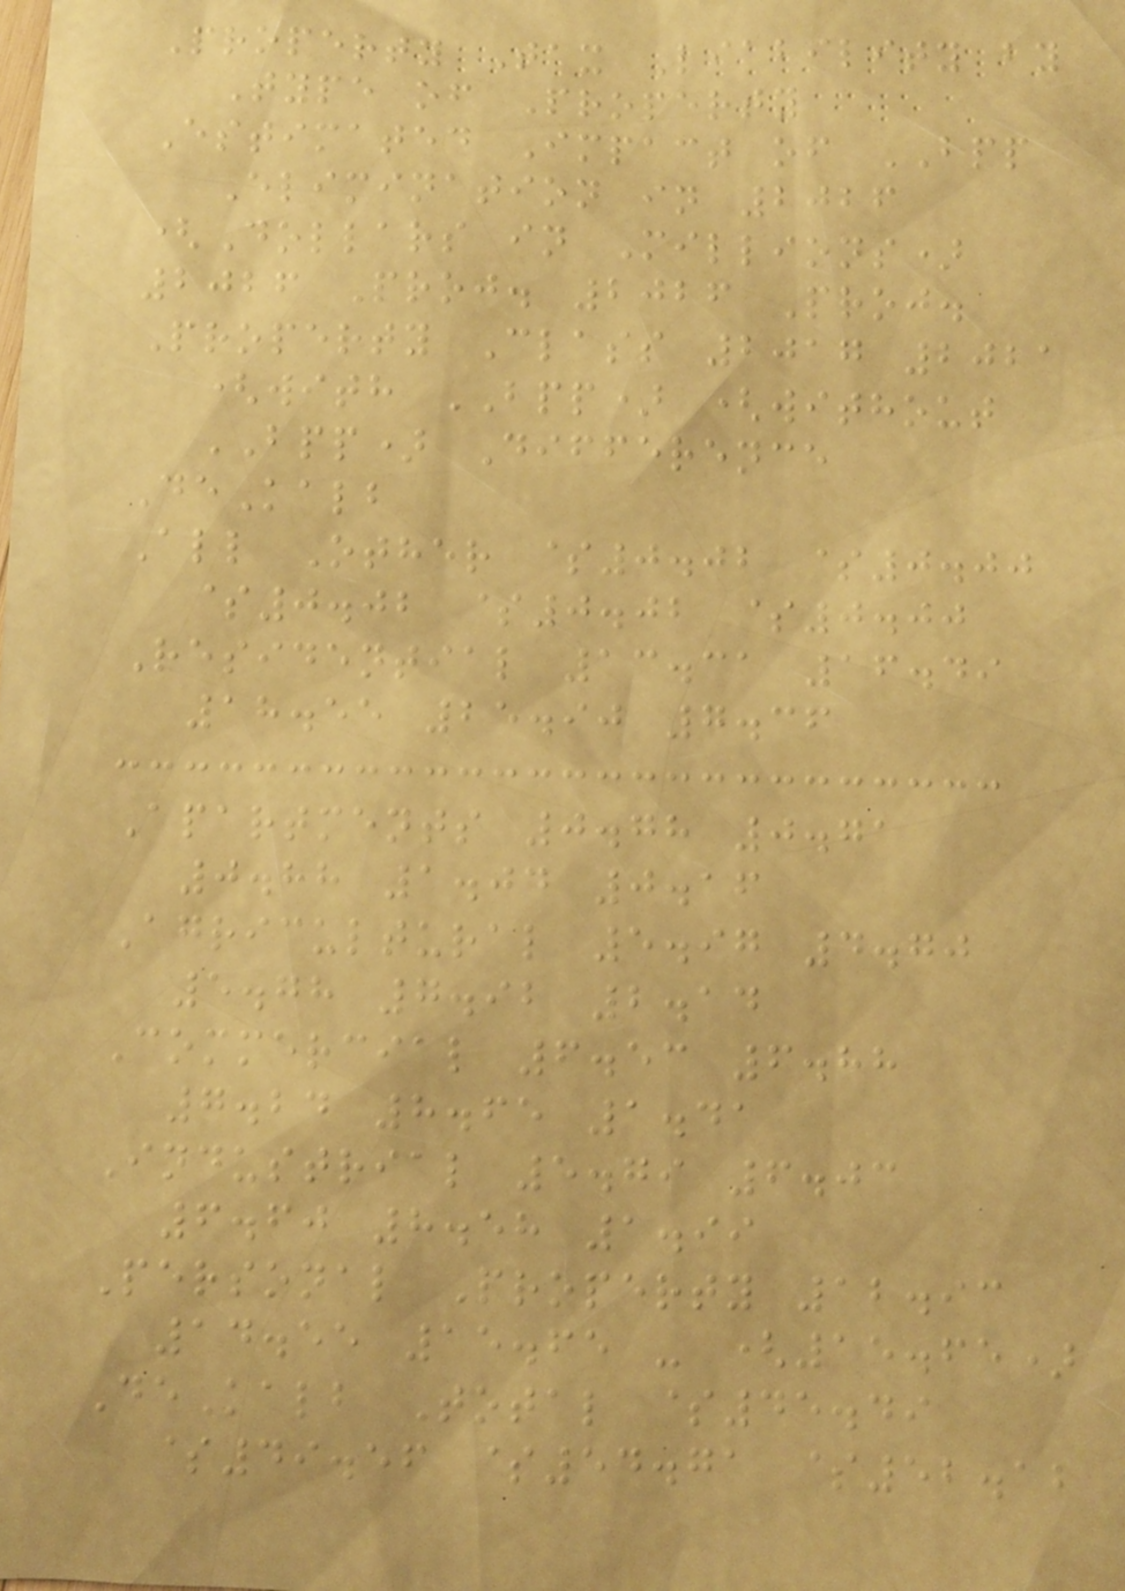Property Tax Liability by
Type of Property
Estimated Impact of BPP
Elimination in 2026
(Dollars in Millions)
2026 Proj. 2026 Proj.
Property Class 2017 2021
(with BPP) (without
BPP) Difference
DeKalb
All Other $0.02 $0.00
$0.02 $0.02 $0.00
Residential 13.31 16.49
18.55 25.90 7.36
Apartments 0.78 0.71
0.88 1.04 0.16
Agricultural 5.97 4.70
5.78 7.92 2.14
Commercial 6.53 6.88
7.24 8.65 1.41
Industrial 5.79 6.03
6.60 8.58 1.99
Personal Property 12.93
14.55 15.65 - (15.65)
DeKalb Total $45.49
$49.56 $54.71 $52.12
